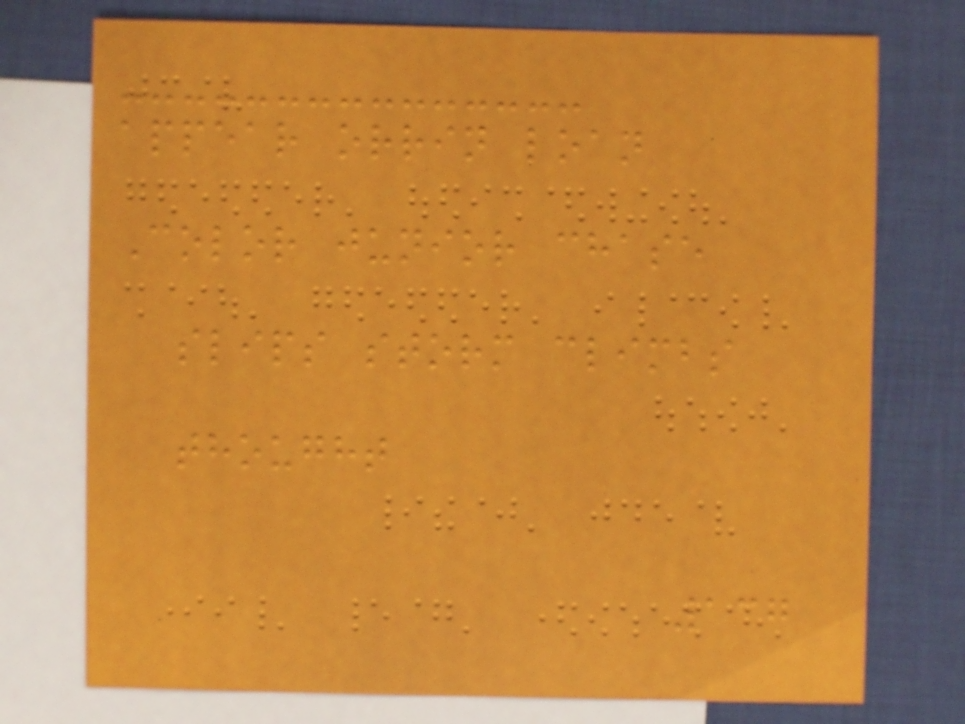appear orrin loan
Color junior chase
slips storm climbs
thought
137
